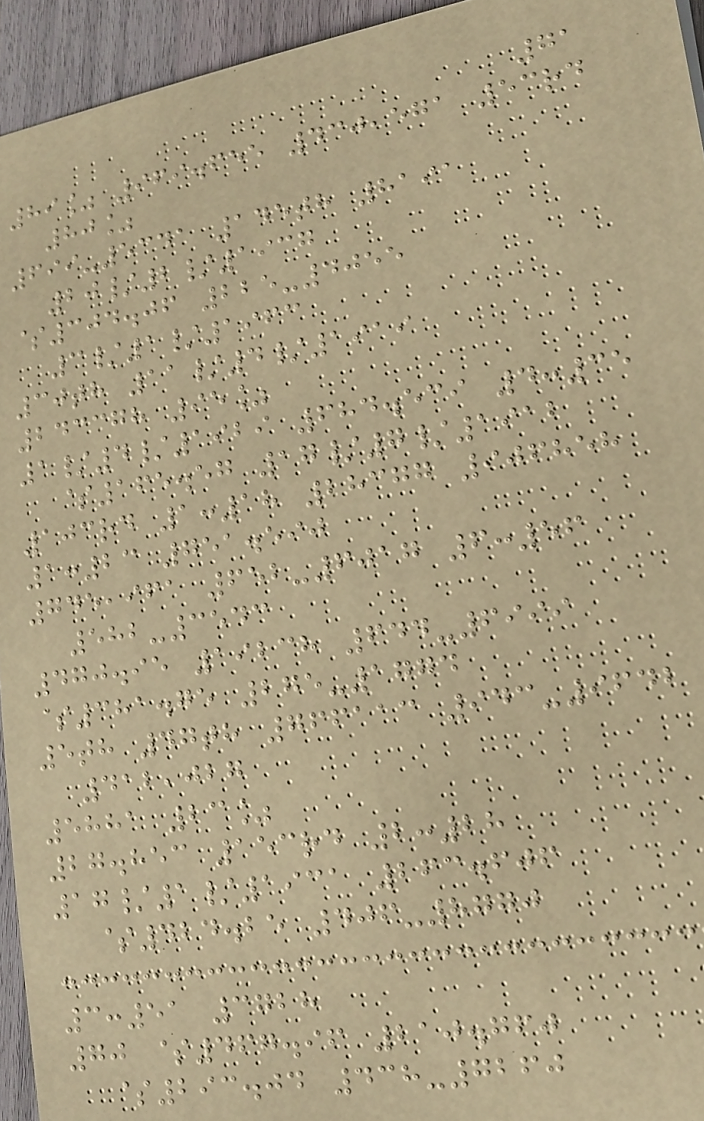71
89% 969.655 430,571 53rd
80%
699-5341 145th 8191
20/2/1937
$304.06 225-4055
3/1/1963
30th 11/4/1919
243378 95%
1/4/1929 684.539 4:35
$165.57 17/7/1912
103rd 1:18 28377 906858
1:23 751.590
745,961 652-6017 6:56
582-3543
470.95 19238 644-6999
$381.75 275-1774
5th 47th 766113 943-9642
412,027
5881 23%
27.853 153rd 2:28
17/1/1931 263.606
$424.25 406-8770
3:51 3728
70 $467.96 210.760
$293.04 438-7260
